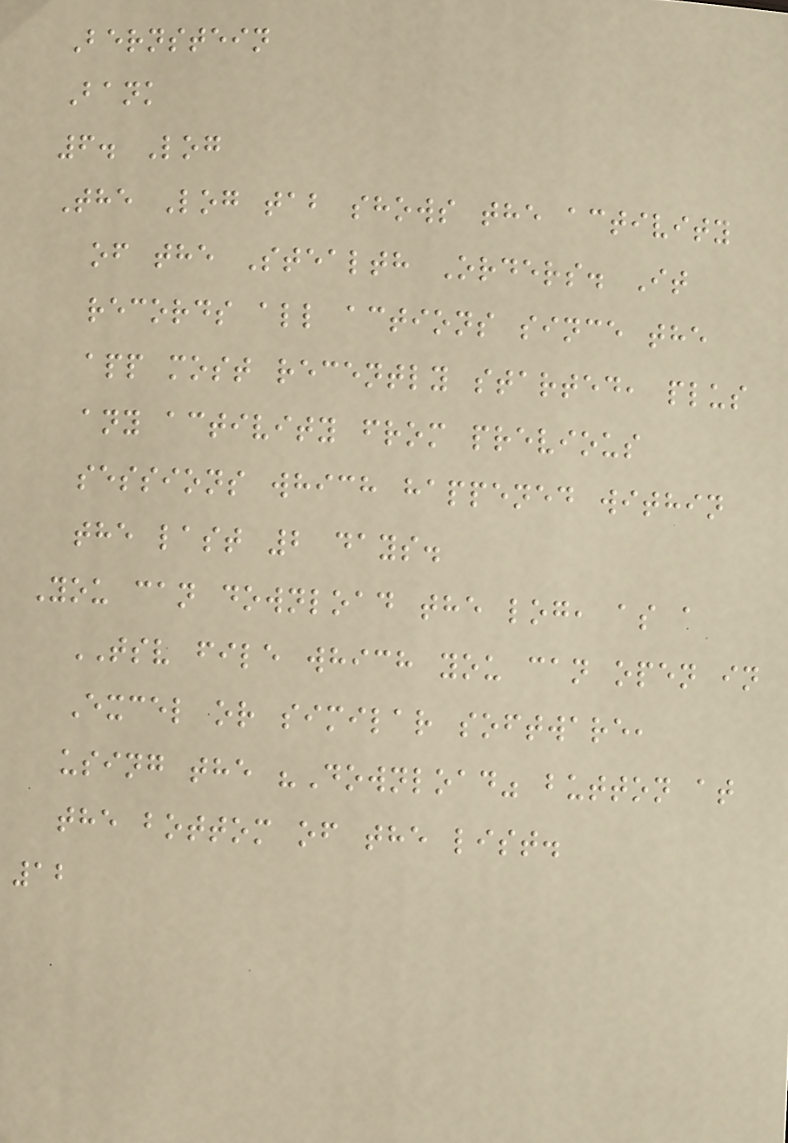Bernstein
Bank
6. Log
The Log tab shows the activity
of the Stealth Orders. It
records all actions since the
app most recently started, plus
any activity from previous
sessions which happened within
the last 2 days.
You can download the log, as a
TSV file which you can open in
Excel or similar software,
using the "Download" button at
the bottom of the list.
12
